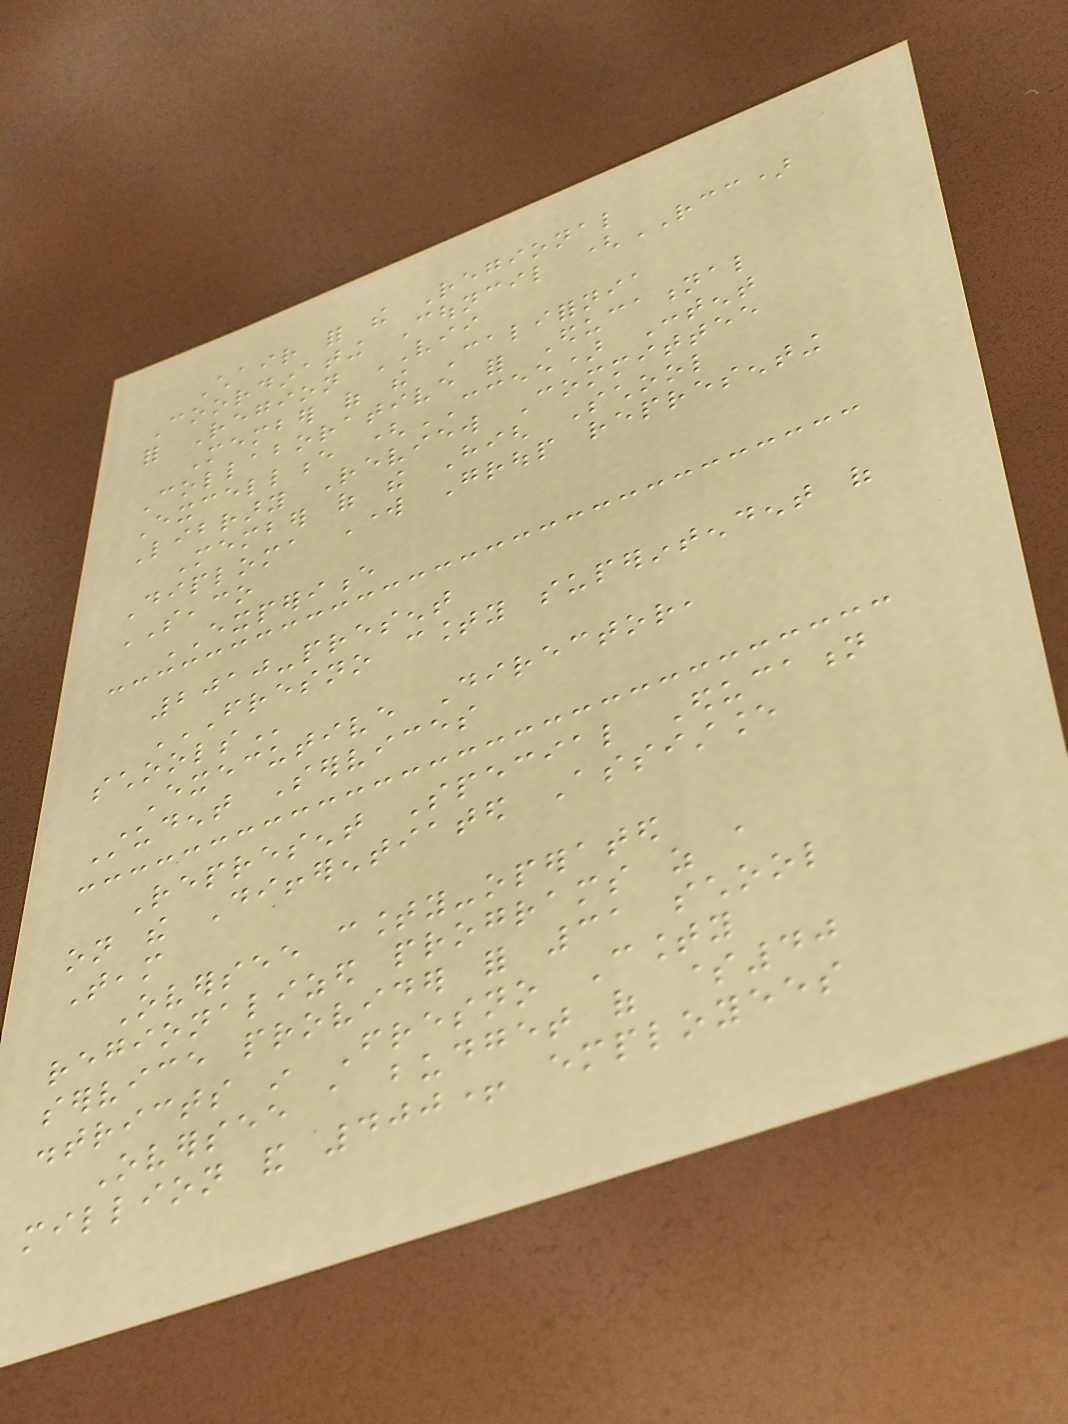Chair for the Regional
Coordinating Council (RCC)
for Region VII
Member of the California
Collaborative for Educational
Excellence (CCEE) Content
Library Review Committee
Member of the High School
Diploma Work Group representing
SEACO
EXPERIENCE
2010-present
FRESNO COUNTY SUPERINTENDENT OF
SCHOOLS
Executive Director,
Student Services
Represent Special Education
on the Differentiated Assistance
Team
Oversee county-operated
regionalized programs as a
service provider for 31 school
districts in Fresno County
Oversee a budget of $40
million and 400+ employees
